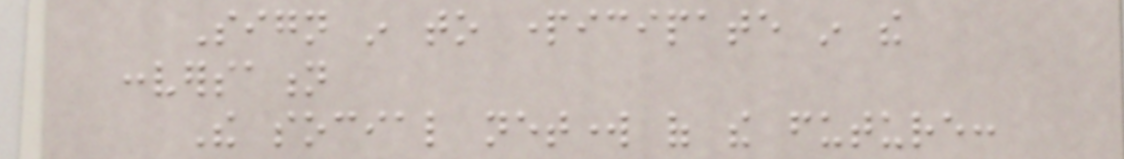Sign in to participate in the
conversation
The social network of the future:
